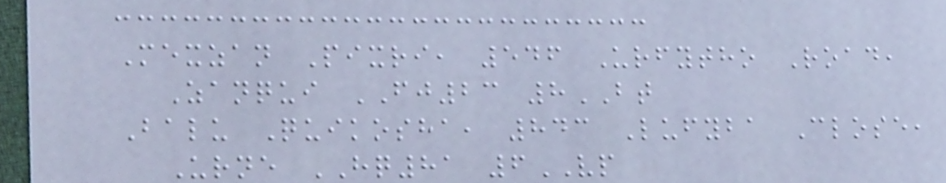Mexzan Pixri, 546 Urfytho Road,
Zanqui FJ23 8BT
Balu Quikosha, 843 Lufyba Close,
Urne HQ81 6VP
